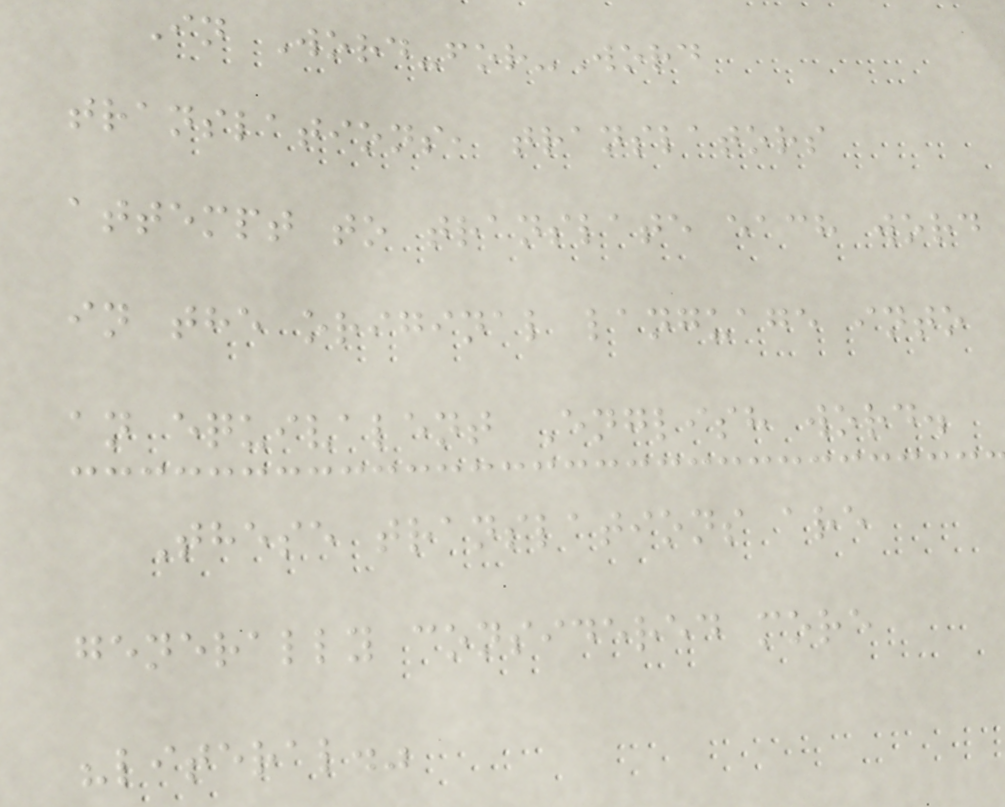In Word-for-Word
translations, translators
attempt to translate each word
in the original language into
an equivalent English word.
These translations are
generally considered more
"literal."
